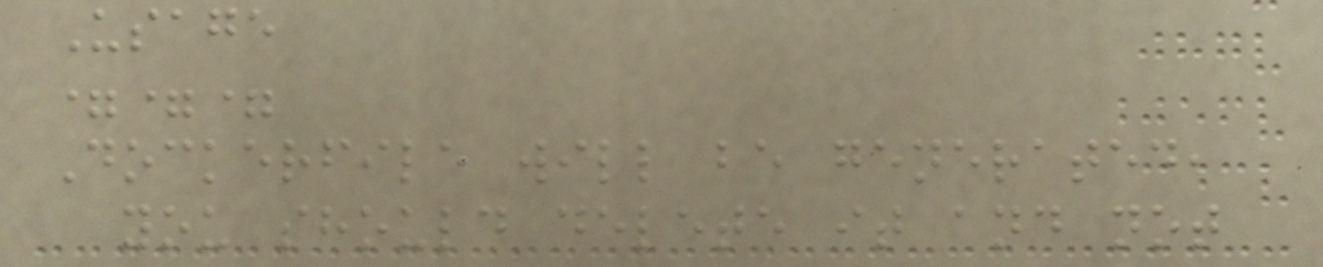Usage
===
Dockerfile will be generated,
you should delete it and not
